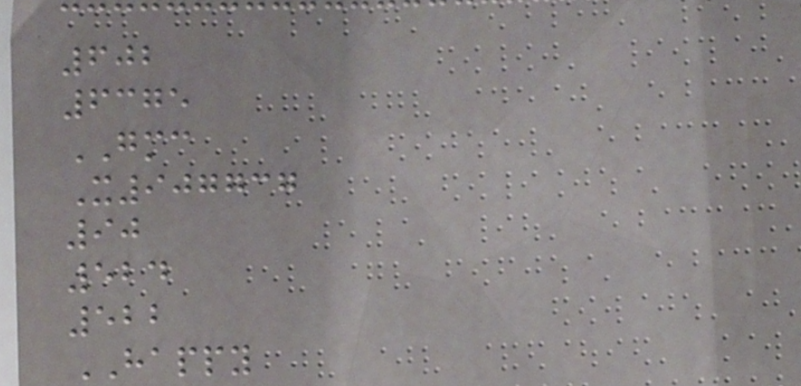602
6375
GMC
X907737
90
524
522
HAPPY
